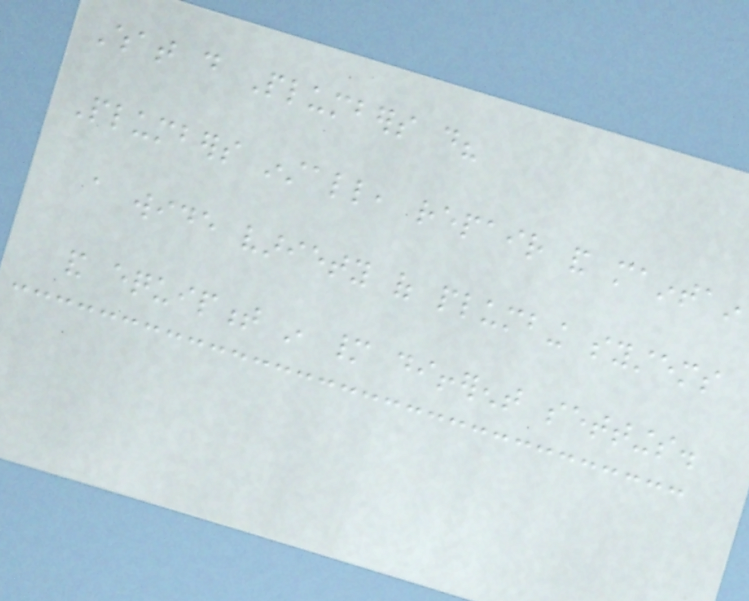What do Plumbers do?
Plumbers install, repair and maintain
a wide variety of plumbing systems
and equipment in many different settings.
